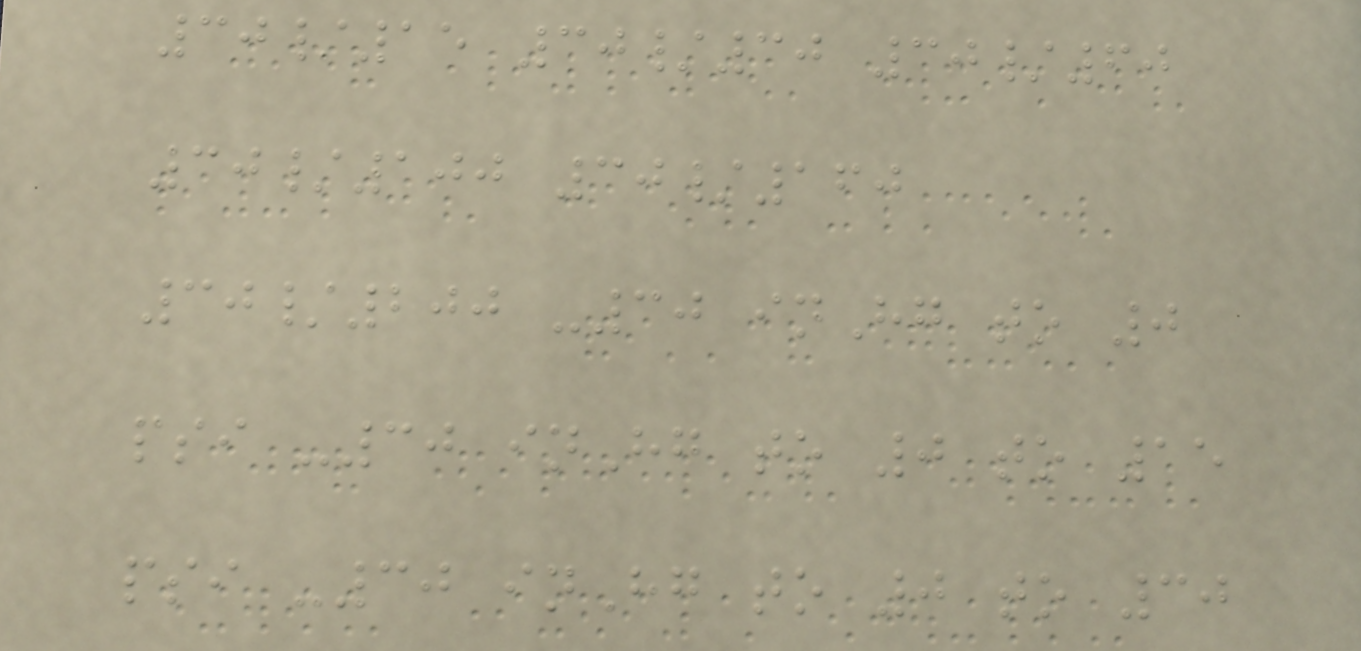30/15 30/30 30/60
30/100 30/160
30/200 -30 inHg to 0
psi -30 inHg to 0 to 15
psi -30 inHg to 0 to 30
